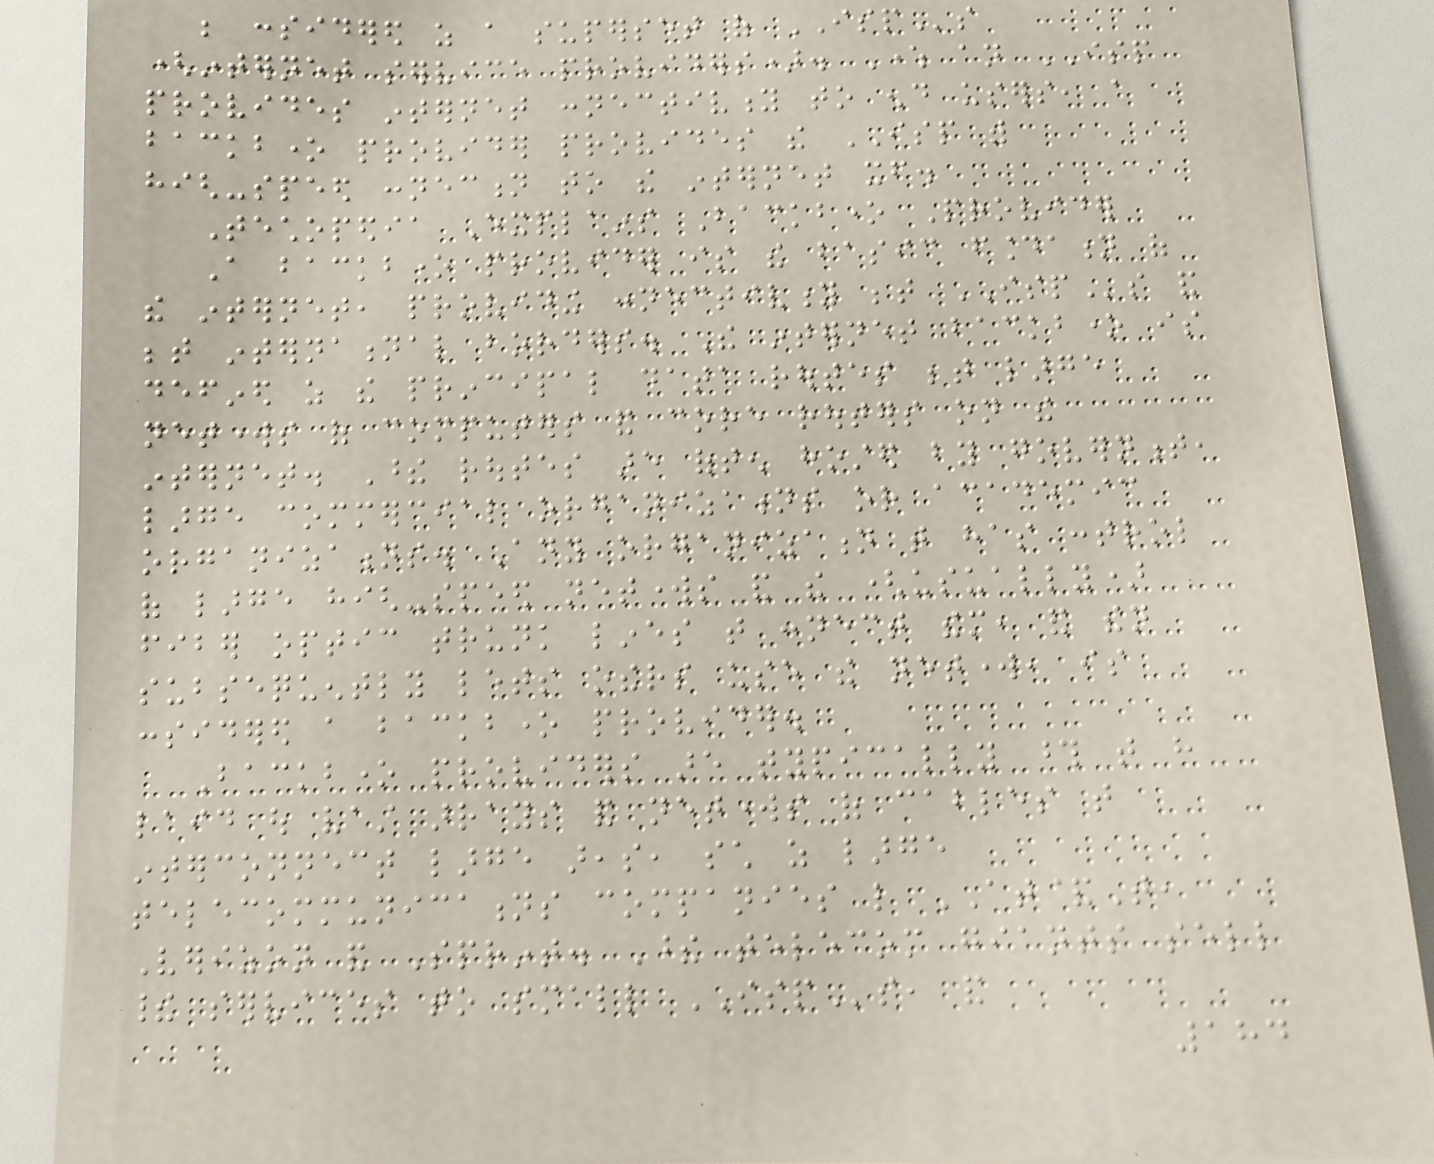be considered as a superset of ISPs
(internet service providers). Where an ISP
provides internet connectivity to end users, a
backbone provider provides the ISP with
high-speed connection to the internet itself.
Techopedia Explains Backbone Provider
A backbone provider is the basic foundation of
the internet, providing connectivity between ISPs and
between international borders. The internet backbone is
defined as the principal data routes between large
networks of computers and core routers on the
internet. These routes are often hosted by government,
large commercial organizations or academic
organizations. Any organization that has control
of large high-speed networks and the (usually)
fiber optic trunk lines that connect them, and then
subsequently lets others use the network, is
considered a backbone provider.
Backbone providers are typically those that have
laid out vast arrays and networks of cables that
interconnect large areas, such as large
telecommunications companies like AT&T,
Verizon and Sprint. These telecom giants sell
their services to small ISPs, and
184
